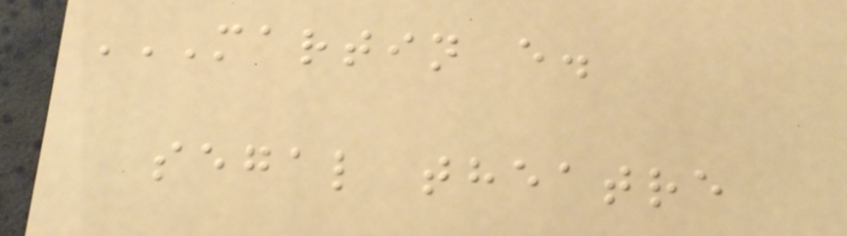MARTIN E.
SEGAL THEATRE
